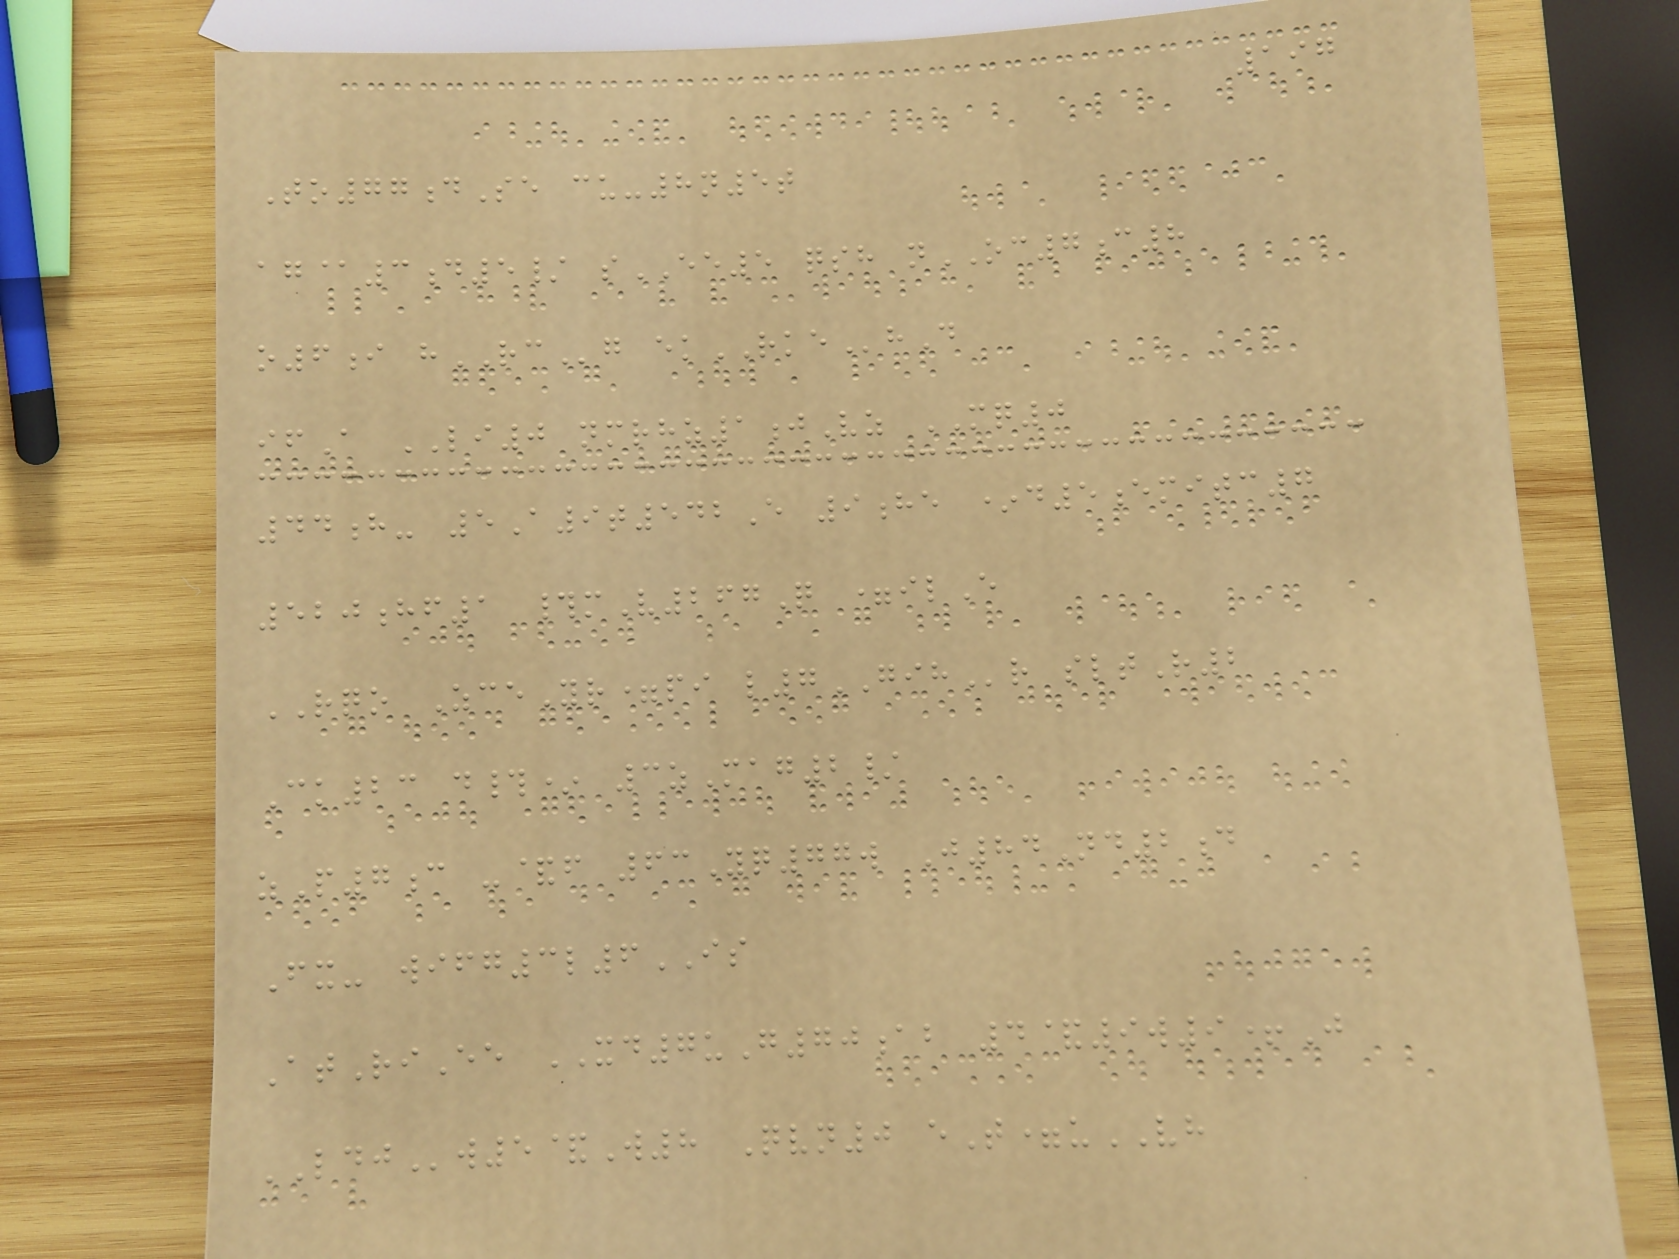197
To77dSe cu-8n5t
ag@3d5/ sEE5 qsh nOC7c8
o6i hRCg ekRKEhD
ifA LI0 nmrhz1jVz MQ0
44h- 5A9t542E 9he *d5emitc7
520hf1 #mV267Q =ilE
RQO ZceYr=pi l7GIHr sltR2
Ck23 d#* 3zMag2/
zP7c -&f 63Yq77w J84Nd2d
Fx- wifg3l6IS
AtRiEe XD7uG70ab 4&9w9+J
LDJw5&W8 Qvn0 eT=uVH
